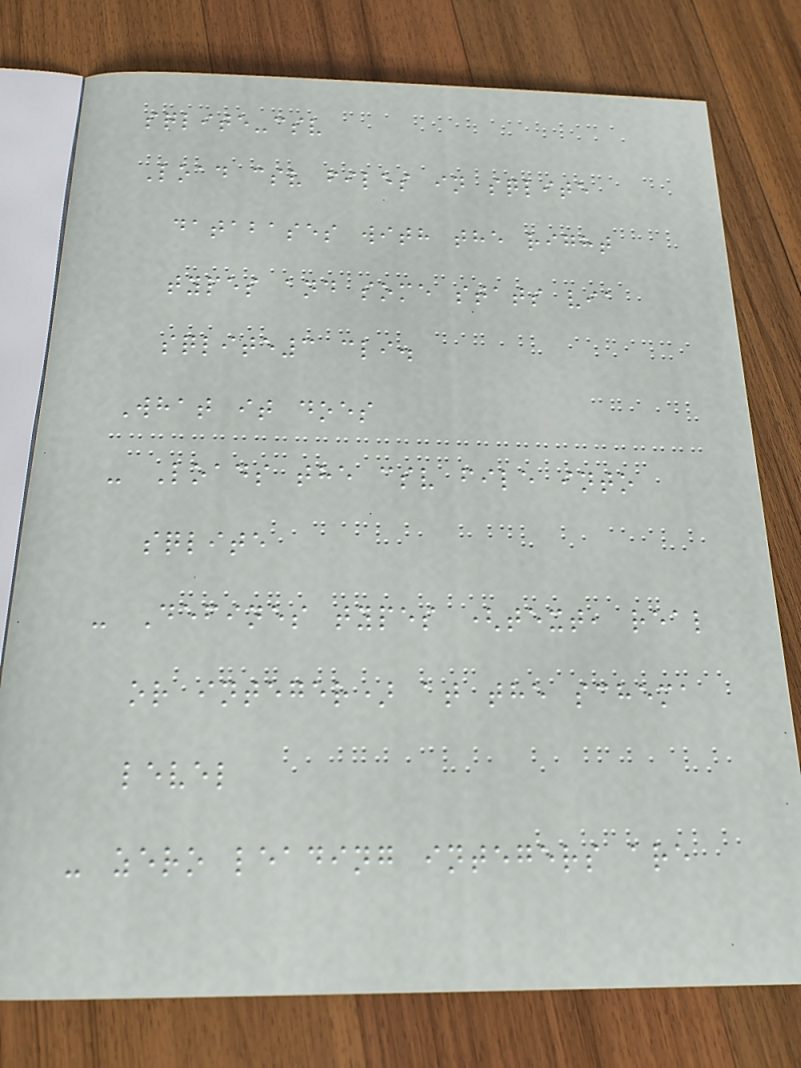sqlite-csv
Load csv files in sqlite
databases with the right
types and some stats via
sqlite3 cli.
What it does
- Loads the csv file into
sqlite
- Defines types (text, real
or integer) at the schema
level
- zero leading integers are
